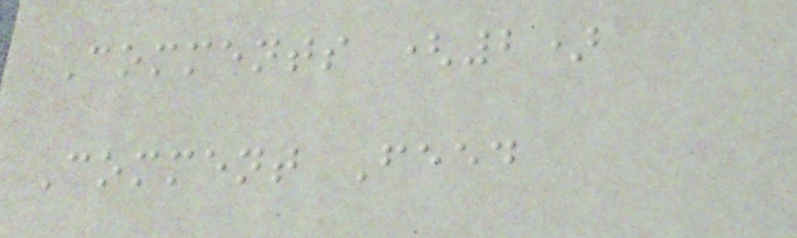Comments (2)
Comment Feed
